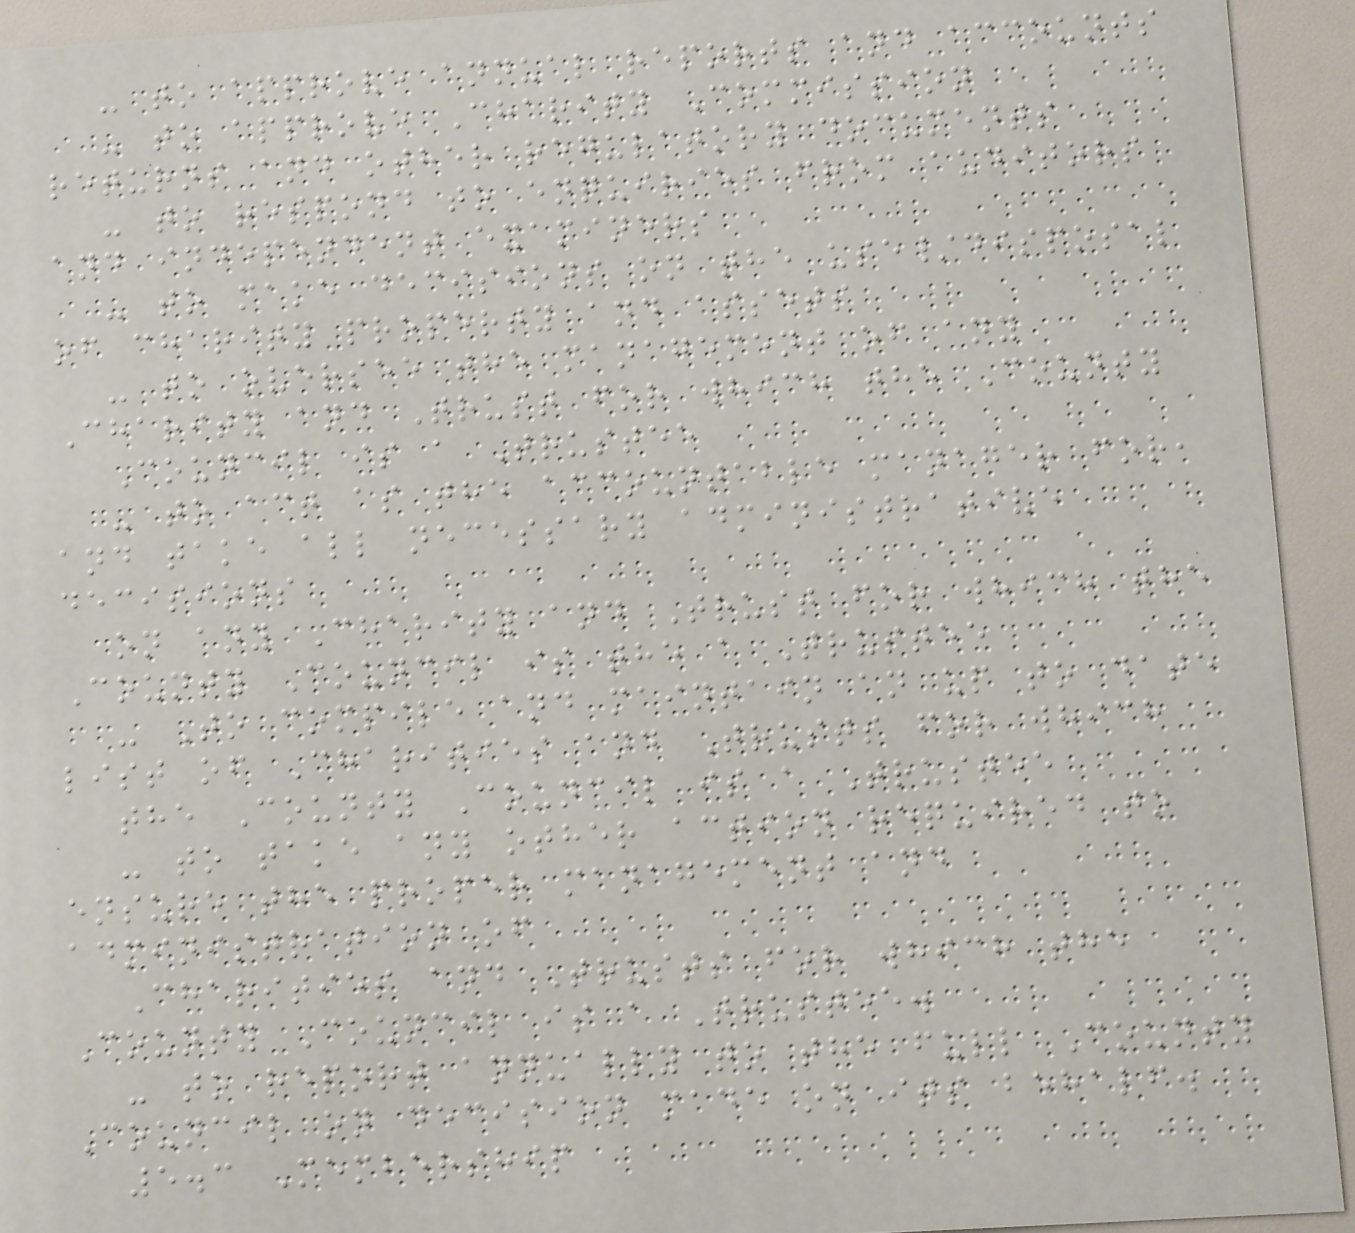- to approve annual reports and accounts
- to approve Charity Commission
returns and other regulatory documents
- to respond to enquiries from auditors
and independent examiners
- to make decisions on the use/disposal
of charity property and assets
- to oversee the management of any
Charity and Trust for which the County
Council is a Trustee
- to act as the accountable manager for,
and take all necessary administrative
decisions
on any Charity and Trust for which the
County Council is the a Trustee
- To compile and maintain an up to date
list of Charities and Trusts for which
the County Council is a Trustee
- to take any other action required to
ensure the proper management and
administration of
Charities and Trusts for which the
County Council is a Trustee.
- to report annually to the full County
Council on decision made on its behalf.
5.3 Membership
